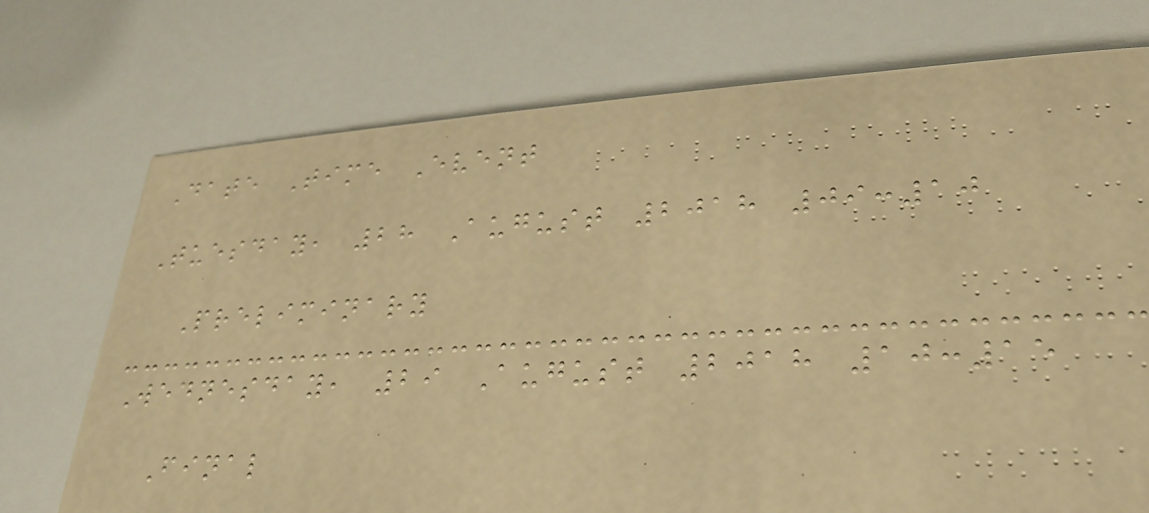Date Time Event
Tuesday, 28 August 2018 09:10
Preliminary
Wednesday, 29 August 2018 10:15
Final
